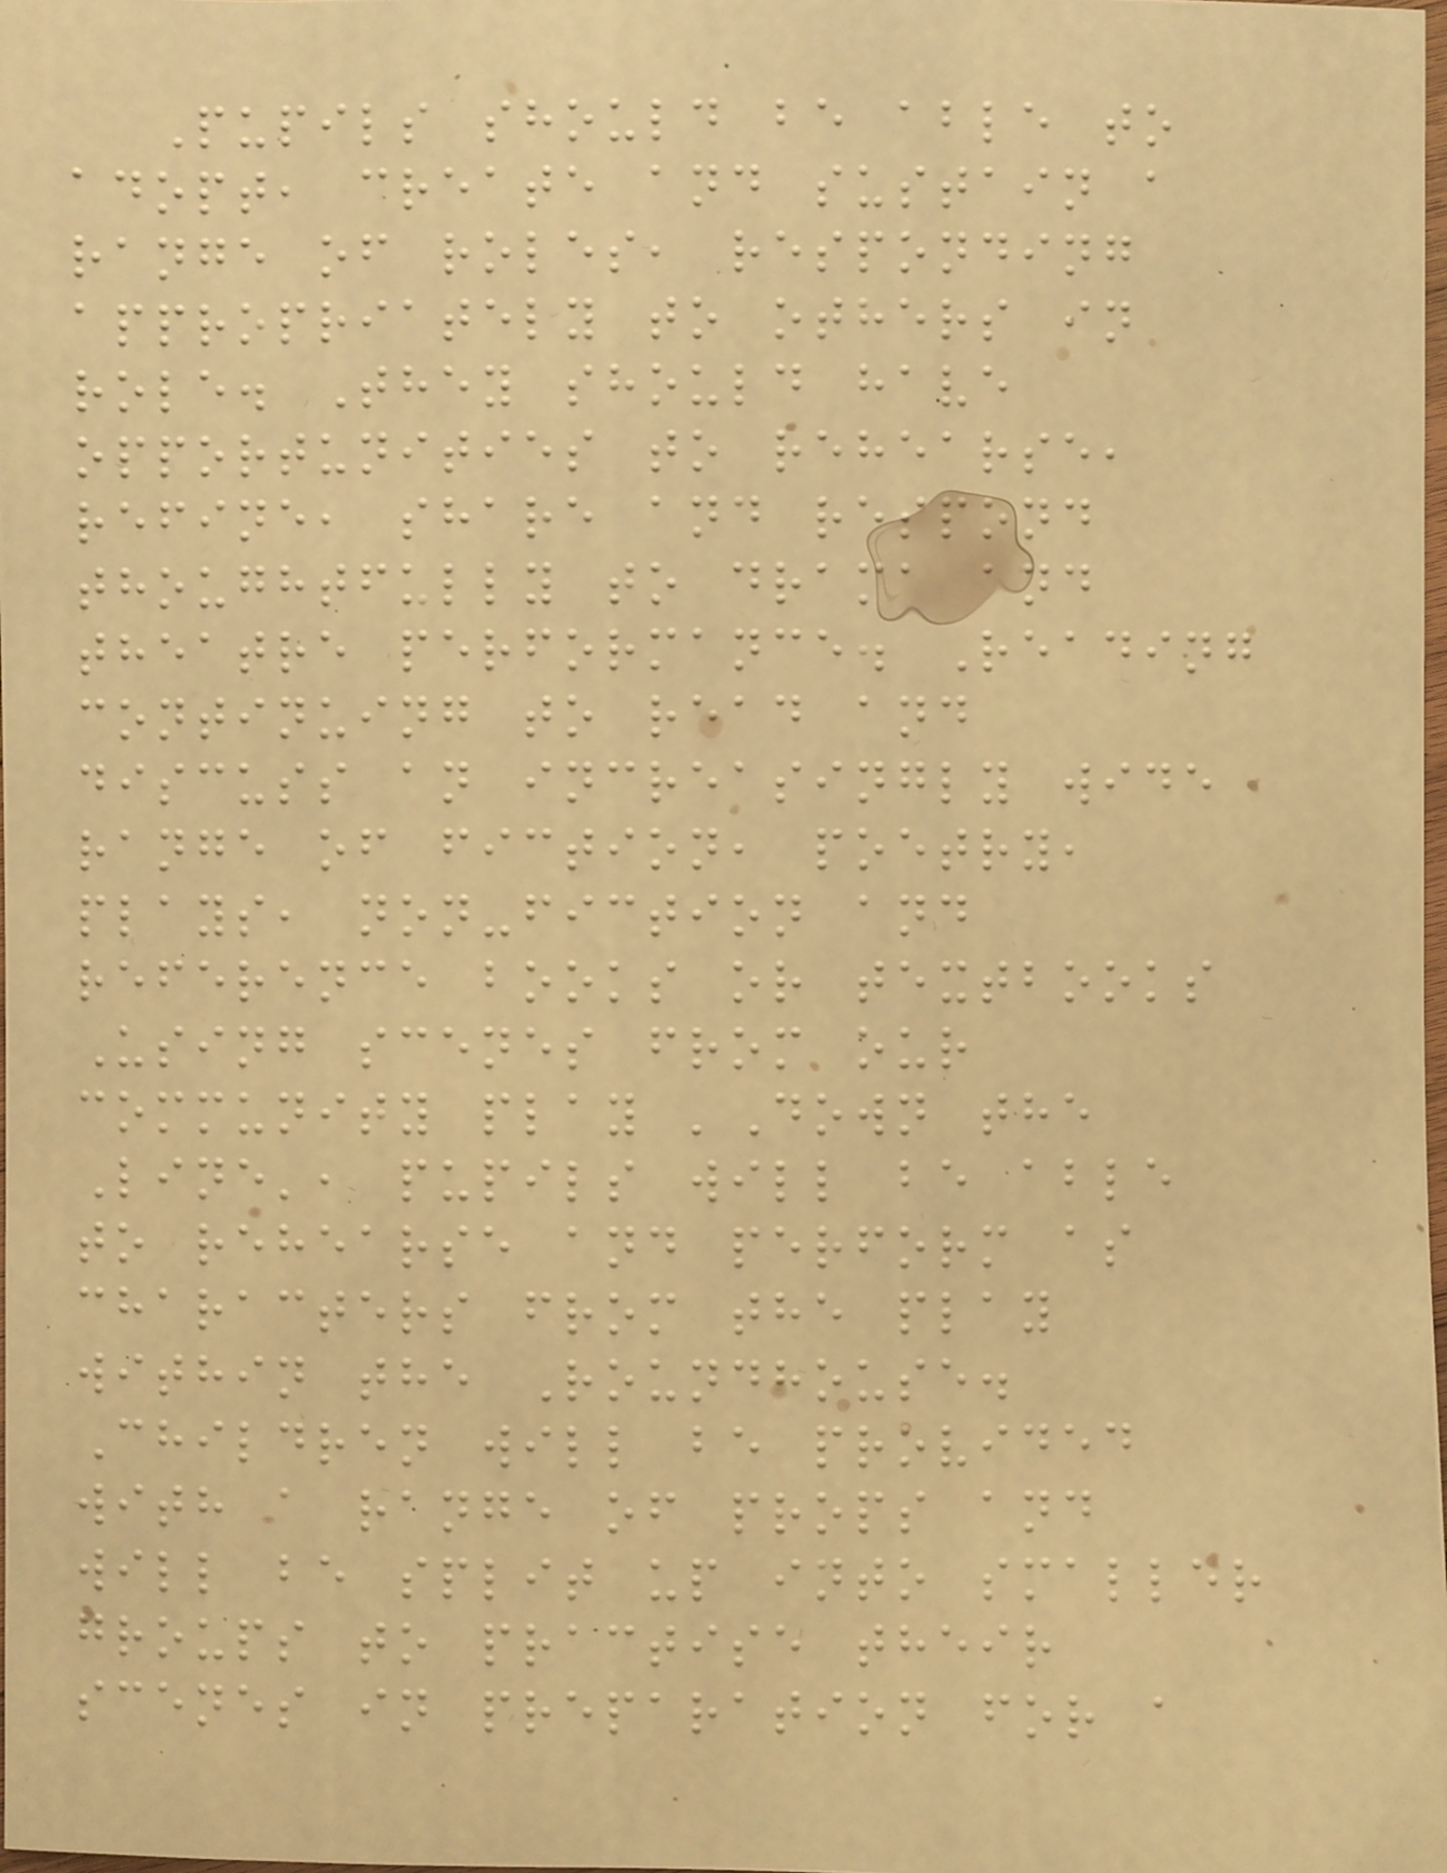Pupils should be able to
adopt, create and sustain a
range of roles, responding
appropriately to others in
role. They should have
opportunities to rehearse,
refine, share and respond
thoughtfully to drama and
theatre performance. Reading
continuing to read and
discuss an increasingly wide
range of fiction, poetry,
plays, non-fiction and
reference books or textbooks
Using scenes from our
community play 'Down the
Line', pupils will be able
to rehearse and perform as
characters from the play
within the Roundhouse.
Children will be provided
with a range of props and
will be split up into smaller
groups to practise their
scenes in preparation for a
